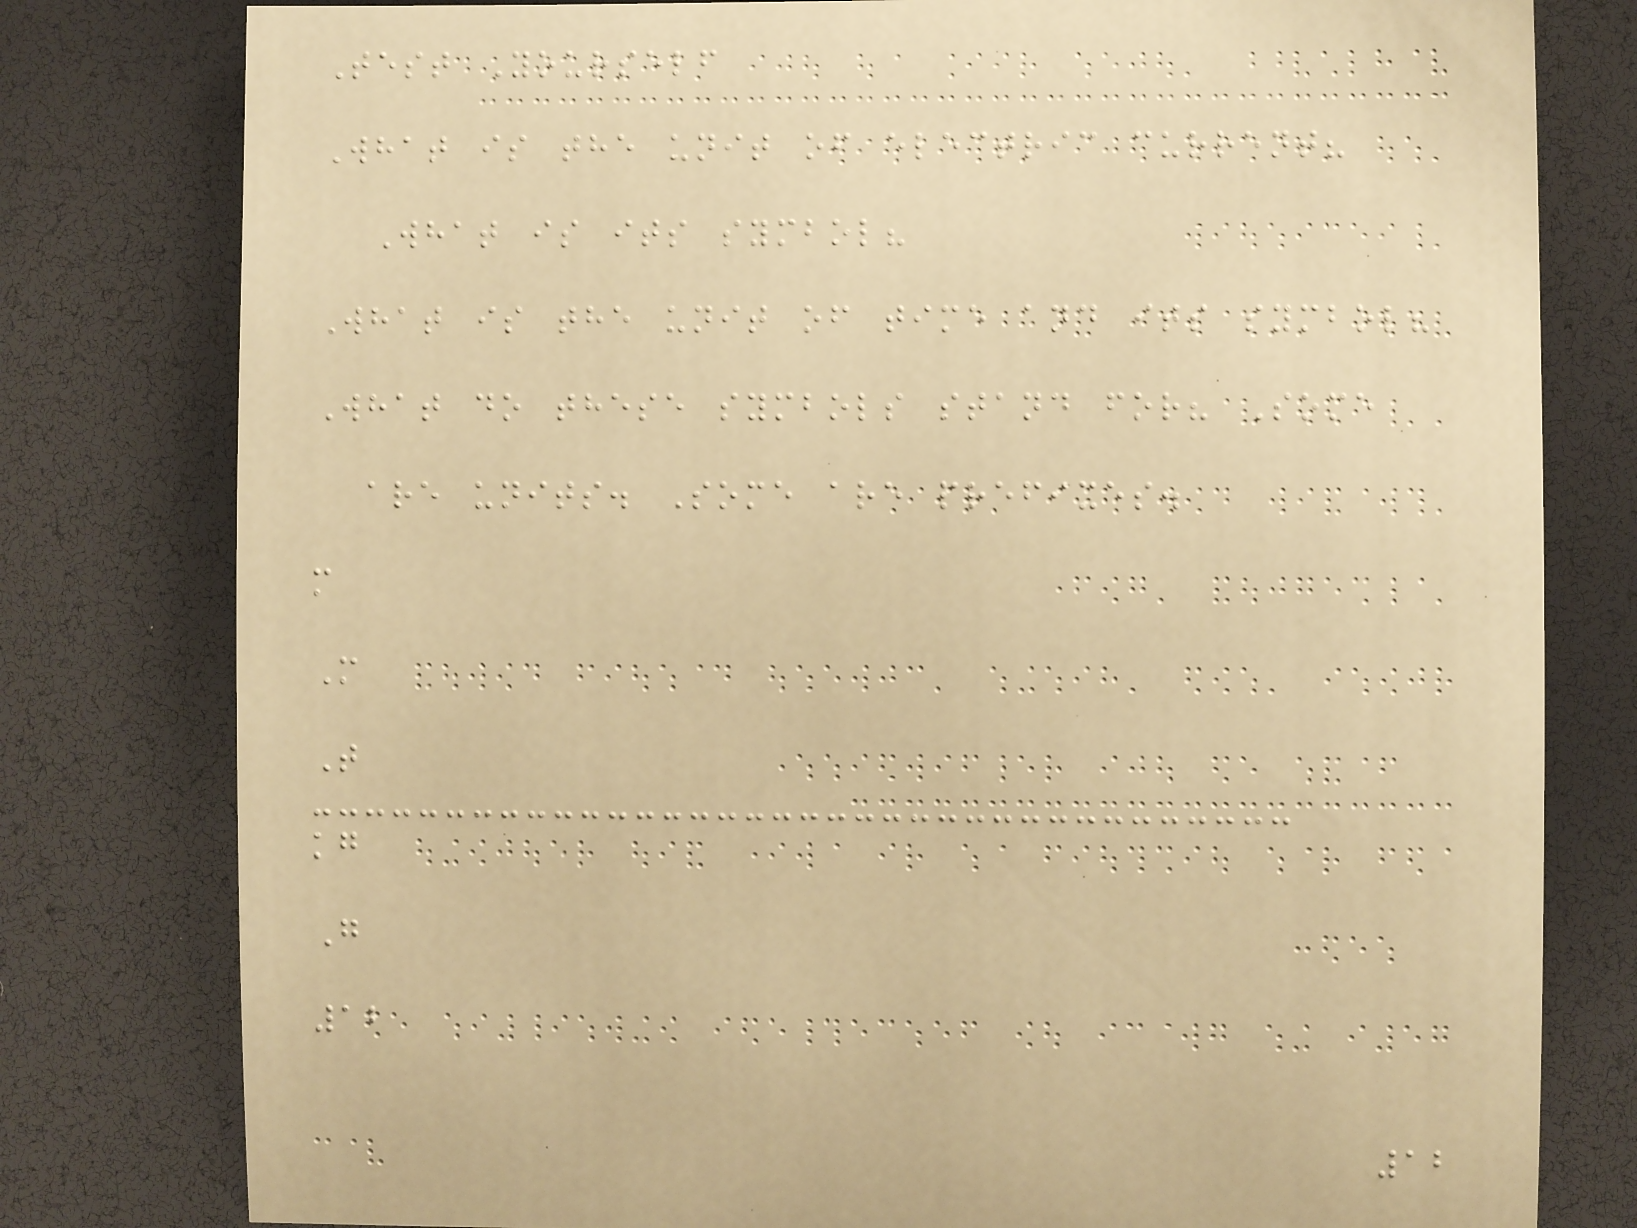Test Yourself
What is the unit of electric current?
What is its symbol?
What is the unit of time and its symbol?
What do these symbols stand for? Some
are units. Some are prefixes.
m
M
T
kg
G
12
12
